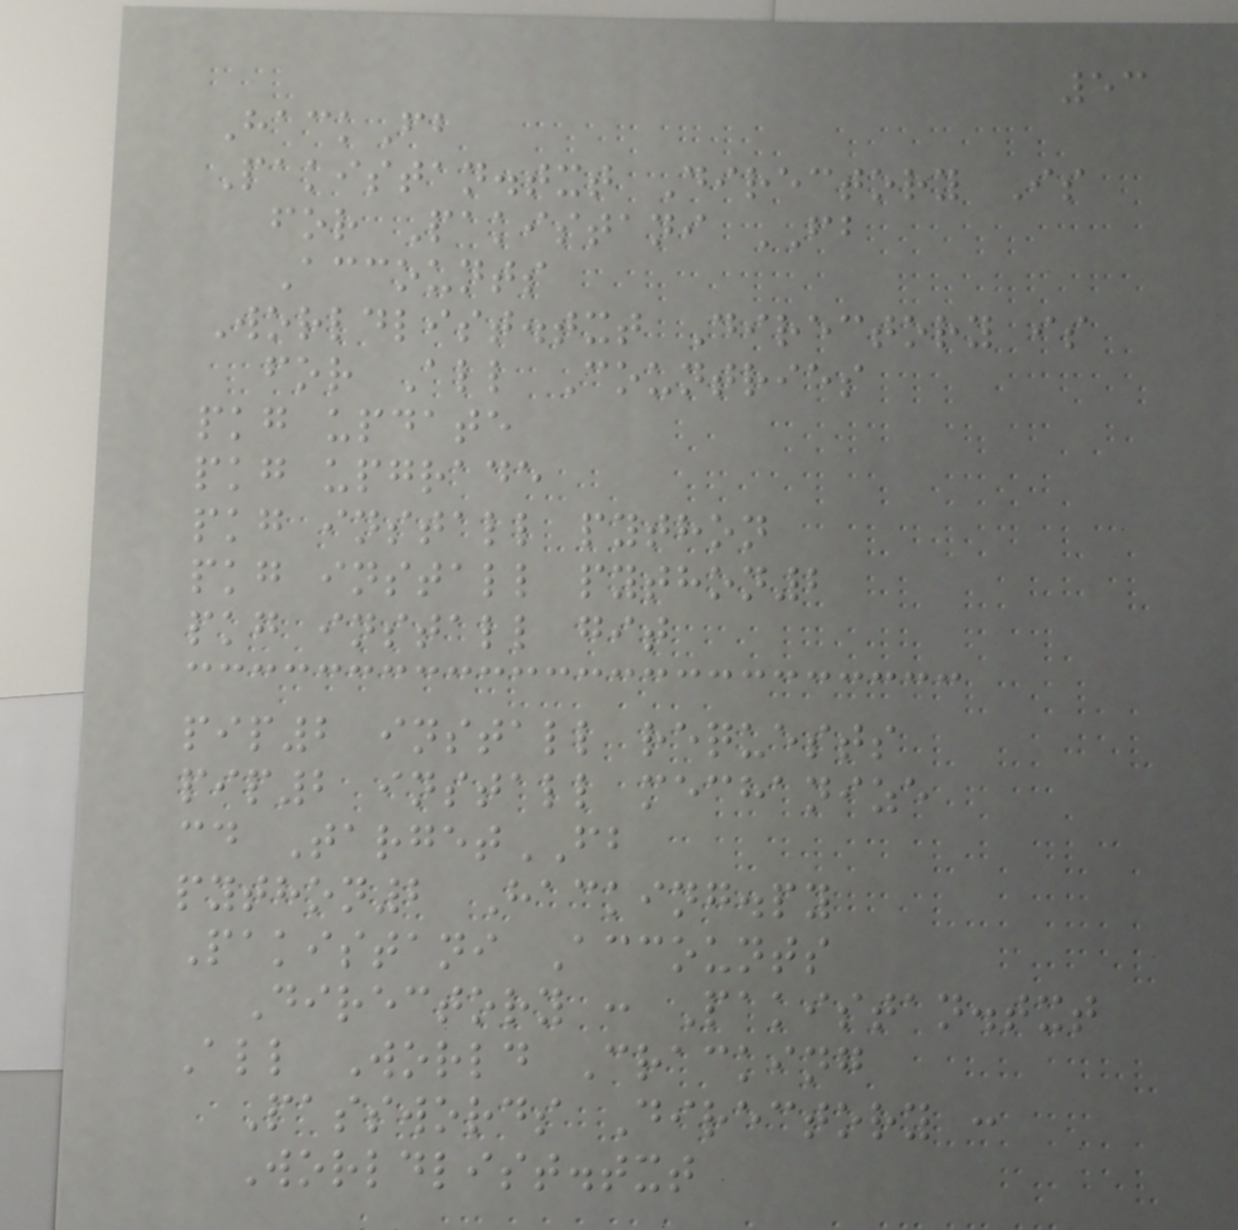53
HackFb
Pakistan.txt Directory Is
for Pakistani FB
Accounts
Worldlist.txt Directory is
for All Countries
pkg update
pkg upgrade
pkg install python
pkg install python2
pkg install git
pip2 install requests
pip2 install mechanize
cd TargetFB
python2 Hacking.py
Pakistani Accounts
Directory : Pakistan.txt
All World Cracking
Passwords Directory :
Worldlist.txt
